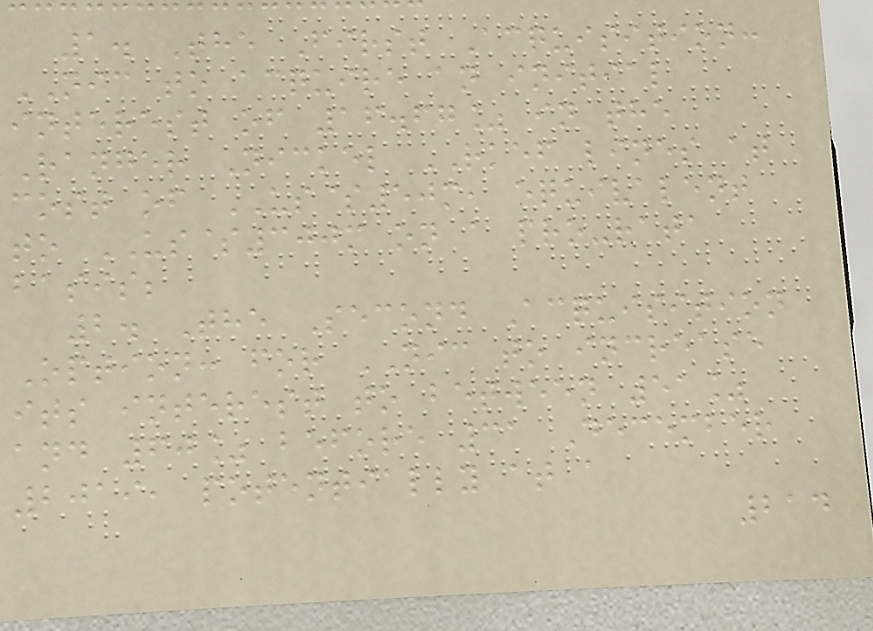1. The First Acquisition:
NIC to acquire an initial
interest of 16.67% in the
Ranger Nickel RKEF lines at
cost of US$50m, equivalent
to US$300m on a pro-rata
basis;
2. The Second Acquisition
Option: for NIC to increase
its interest to between 51%
and 60% before 31 December
2019, potentially at a
214
